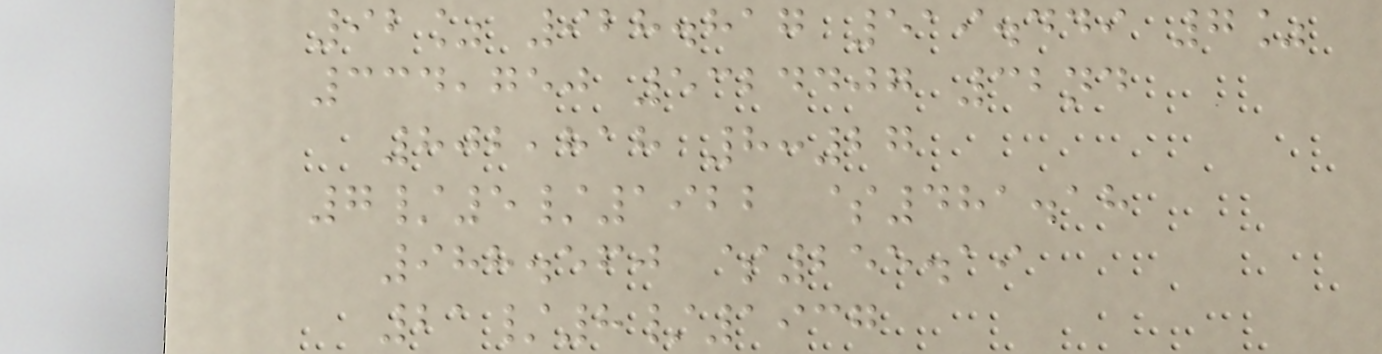92% 928.817 519.449 7%
334,750 5324407 32nd
802,818 8:27
7/5/1922 $481.18
988.560 $255.19
21/8/1937
